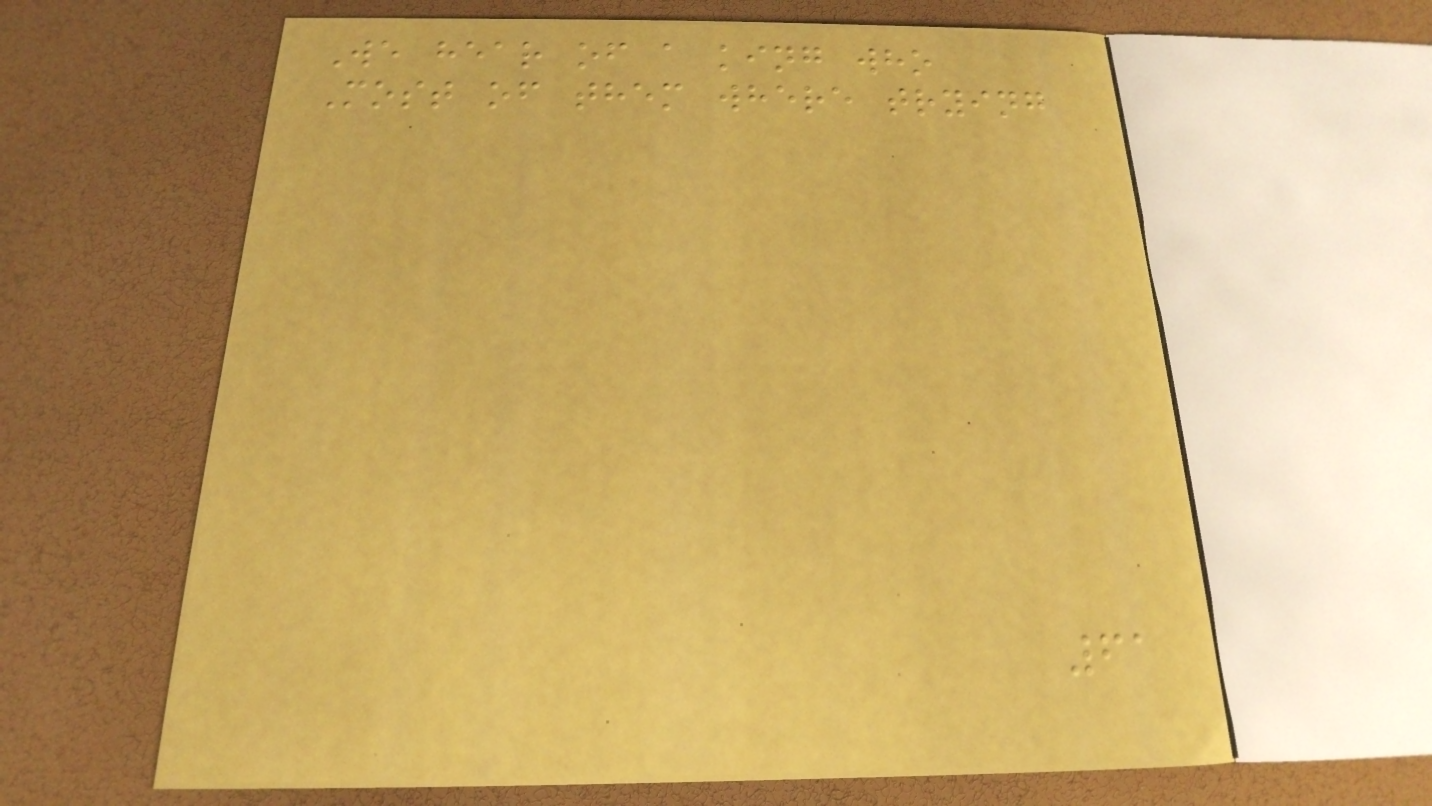We hear of a king who
Most of them where trying
61
